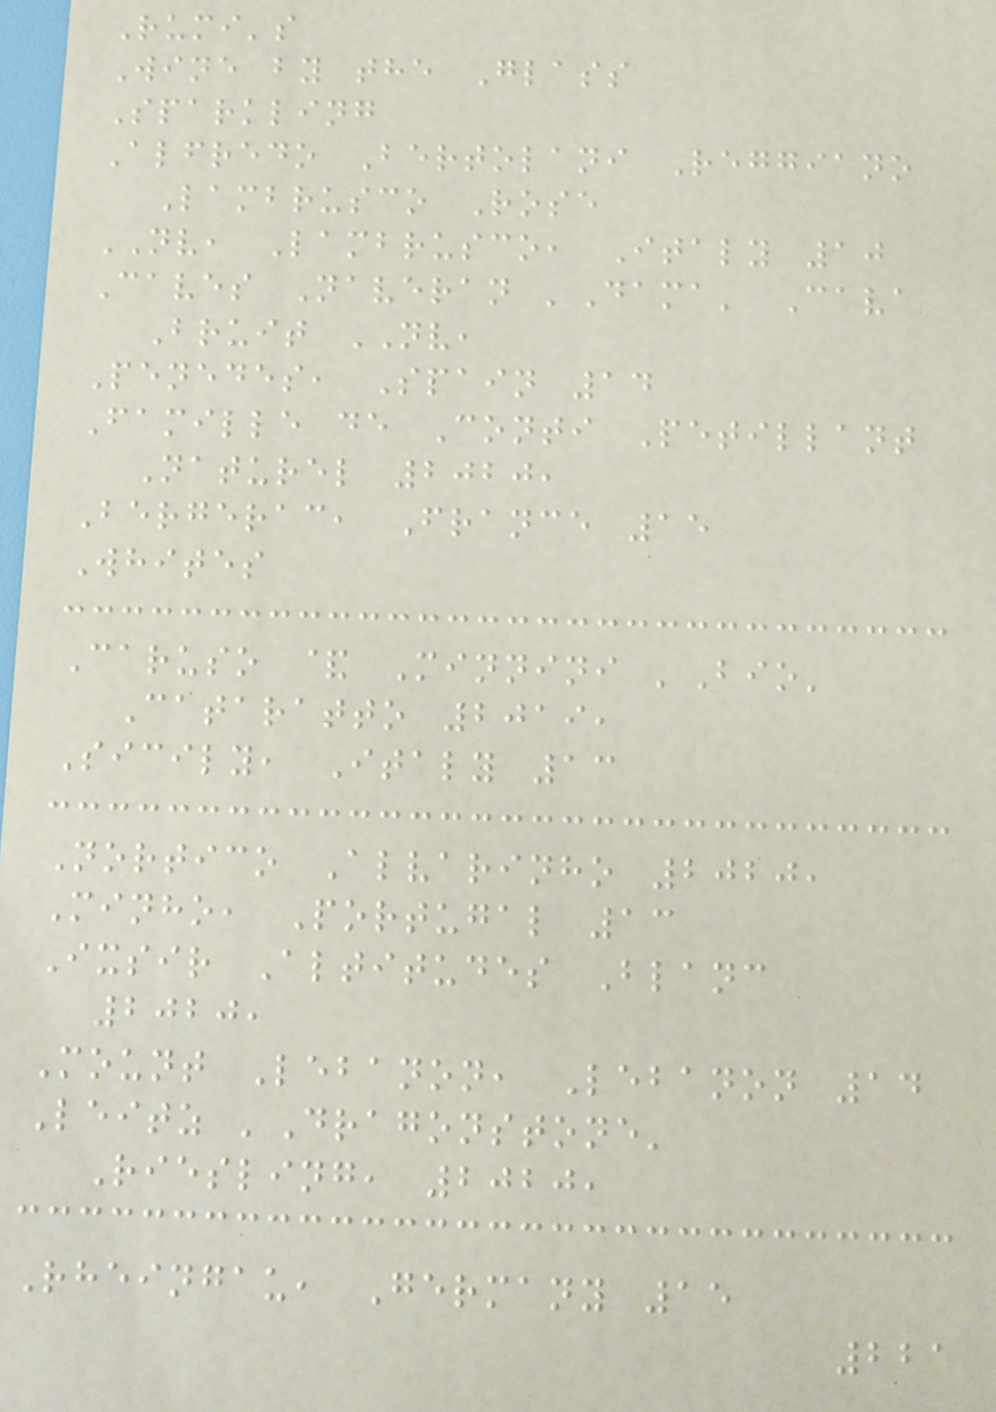Rumi's
Wine by the Glass
Sparkling
Alfredo Bertolani Reggiano
Lambrusco Rose
NV, Lambrusco, Italy 10
Caves Naveran 'Dama' Cava
Bruit NV,
Penedes, Spain 14
Famille de Conti Petillant
Naturel 2020,
Bergerac, France 15
Whites
Caruso & Minnini 'Bio'
Cataratto 2019,
Sicily, Italy 13
Nortico Alvarinho 2020,
Minho, Portugal 13
Ixsir Altitudes Blanc
2020,
Mount Lebanon, Lebanon 14
Leitz 'Dragonstone'
Riesling, 2020,
Rheingau, Germany 15
221
